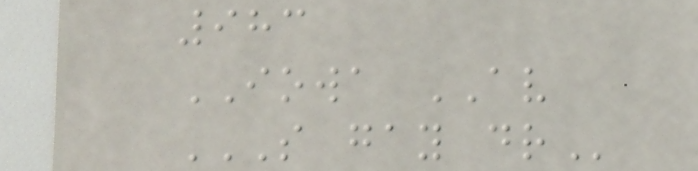983
IOWA AV
S GAY DR
